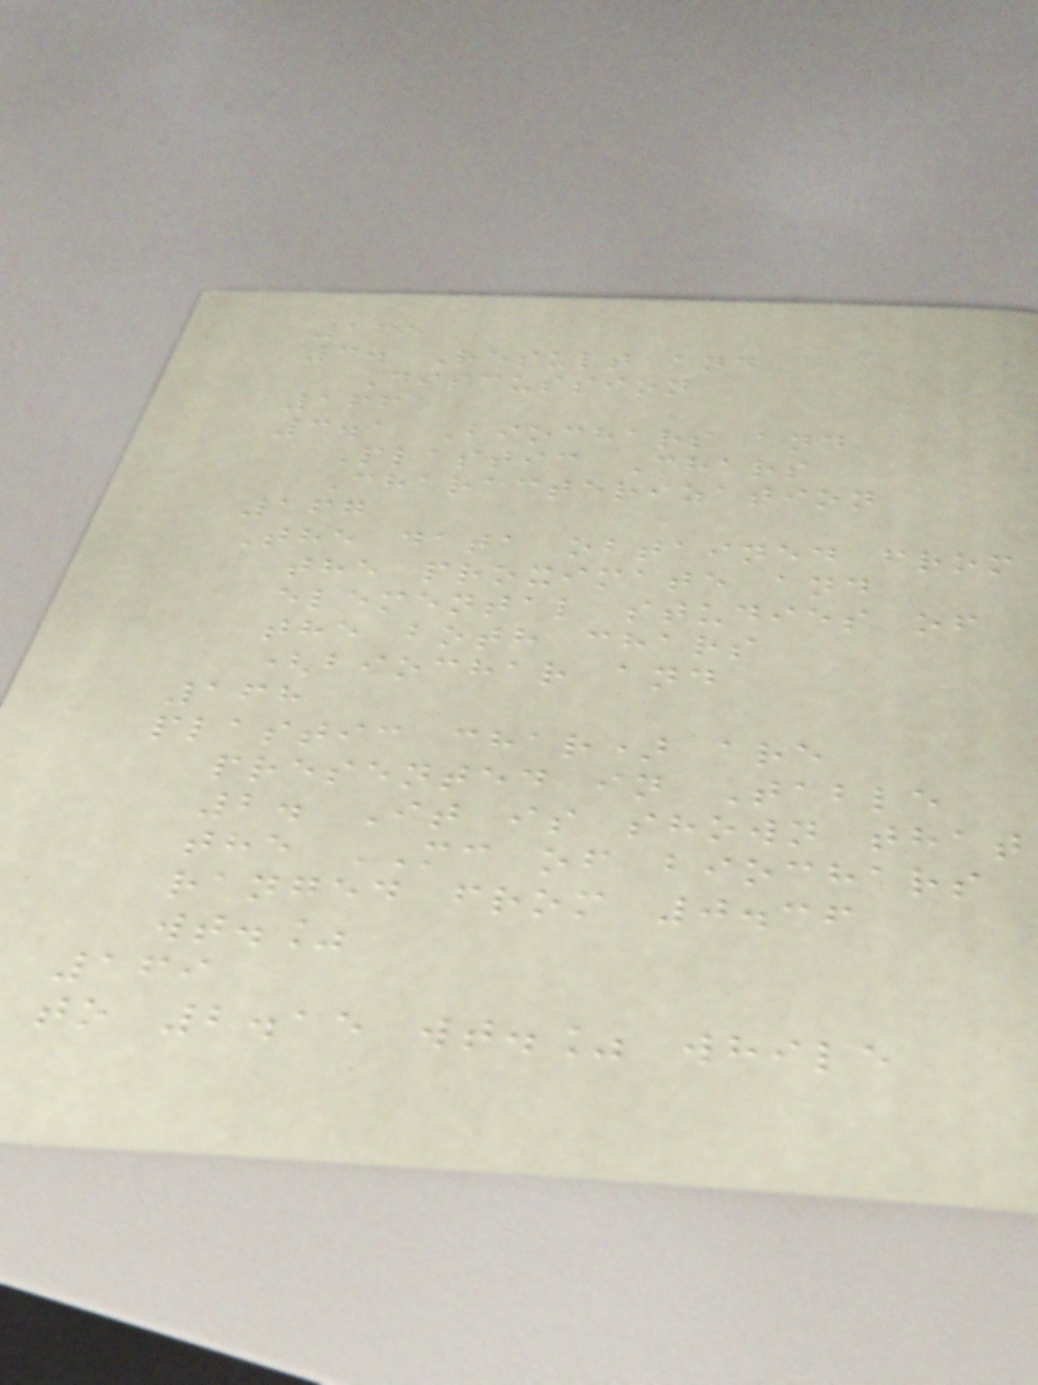165
3. Result and
Discussion
166
3.1 Biochars and
Plastic Chars
Characterization
167
The data obtained from
the proximate and
elemental studies of
the both chars
(biochar and
168
plastic char) are
presented in Table
2. It is shown that
the MC of biochars
ranged from 0.36
wt.%
169
to 2.15 wt.% while
